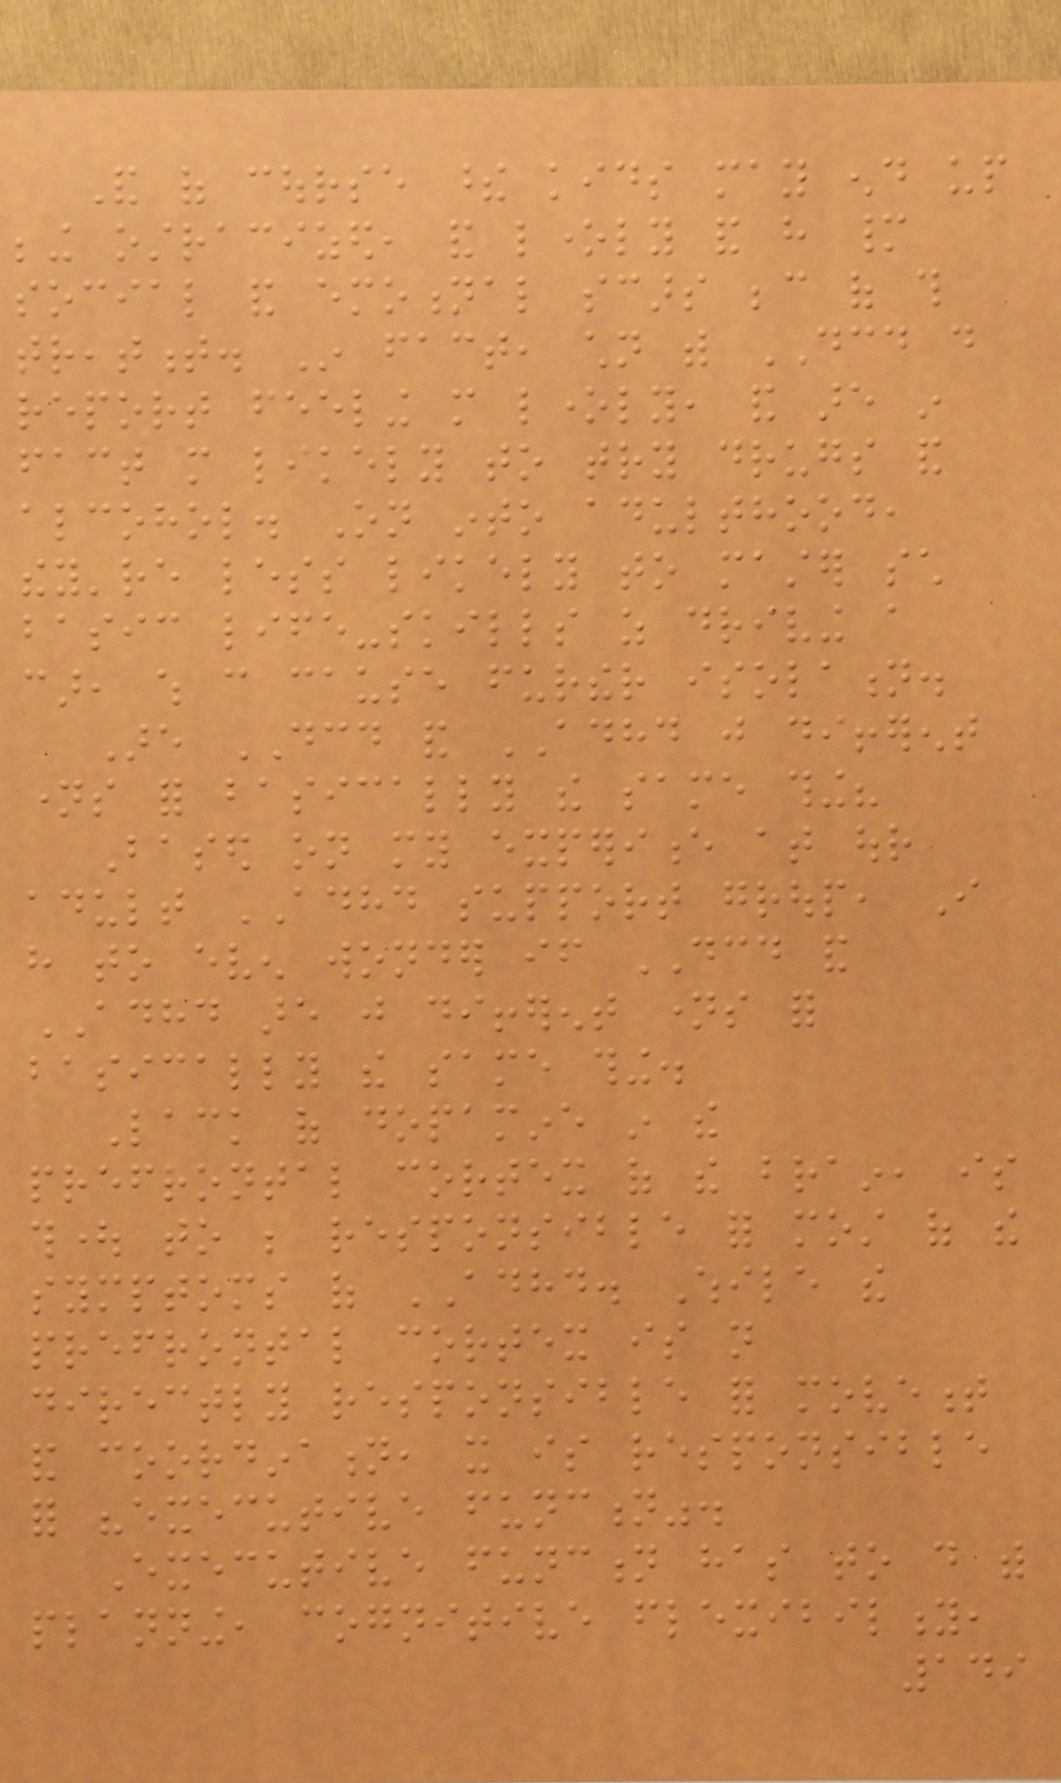And of course these kids may end up
being ostracized, and lonely and have many
social and emotional scars because of this
treatment. In fact, children with DCD do
report feeling more lonely, and are in
fact more likely to try drugs and
alcohol. On into adulthood,
they're less likely to master such
basic life-skills as driving a
car, which can cause further isolation.
Are DCD and ADHD just different
names for basically the same thing?
Based on my experience at our
adult ADHD support group, I
have to even wonder if DCD and
ADHD are just different names for
basically the same thing.
Lack of dopamine in the
prefrontal cortex of the brain, is
thought to be responsible for most of the
symptoms of ADHD. While the
prefrontal cortex is not
directly responsible for movement
and coordination, it is responsible
for "executive function".
Executive function has to do with
planning, cognitive flexibility,
149
